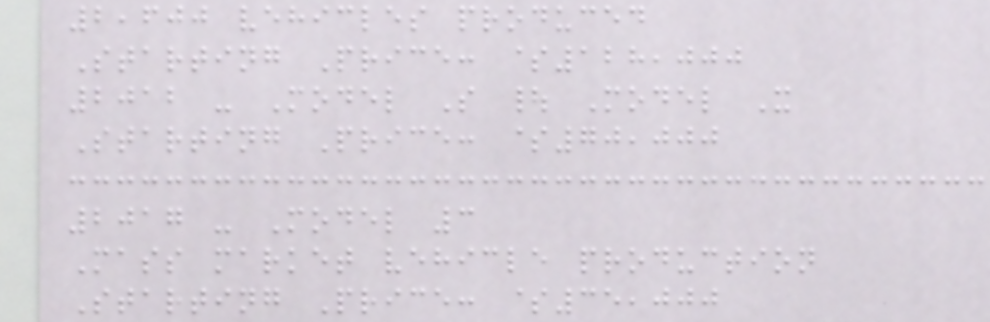2,600 vehicles produced
Starting Price: $128,000
2012 - Model S | Model X
Starting Price: $70,000
2017 - Model 3
Mass market vehicle production
Starting Price: $35,000
